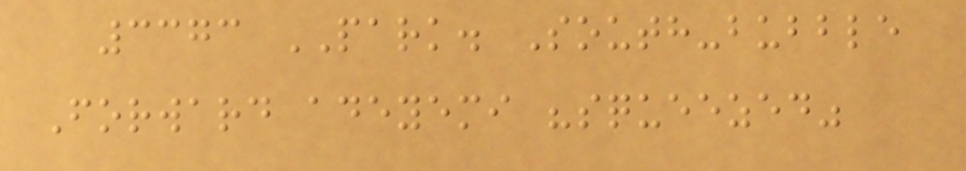3373 PARK. South-bubble
Forward adeyemi "squeezed"
